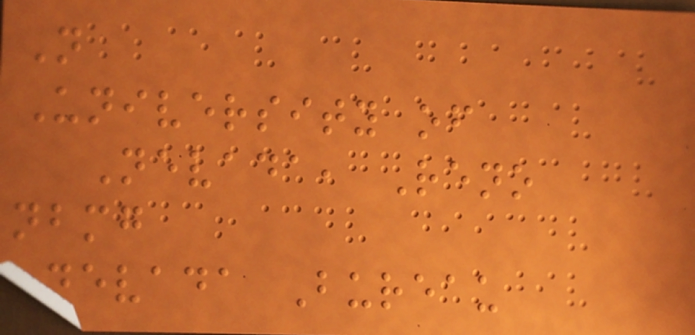N
University of
Nevada, Reno
nbmg
Nevada Bureau
